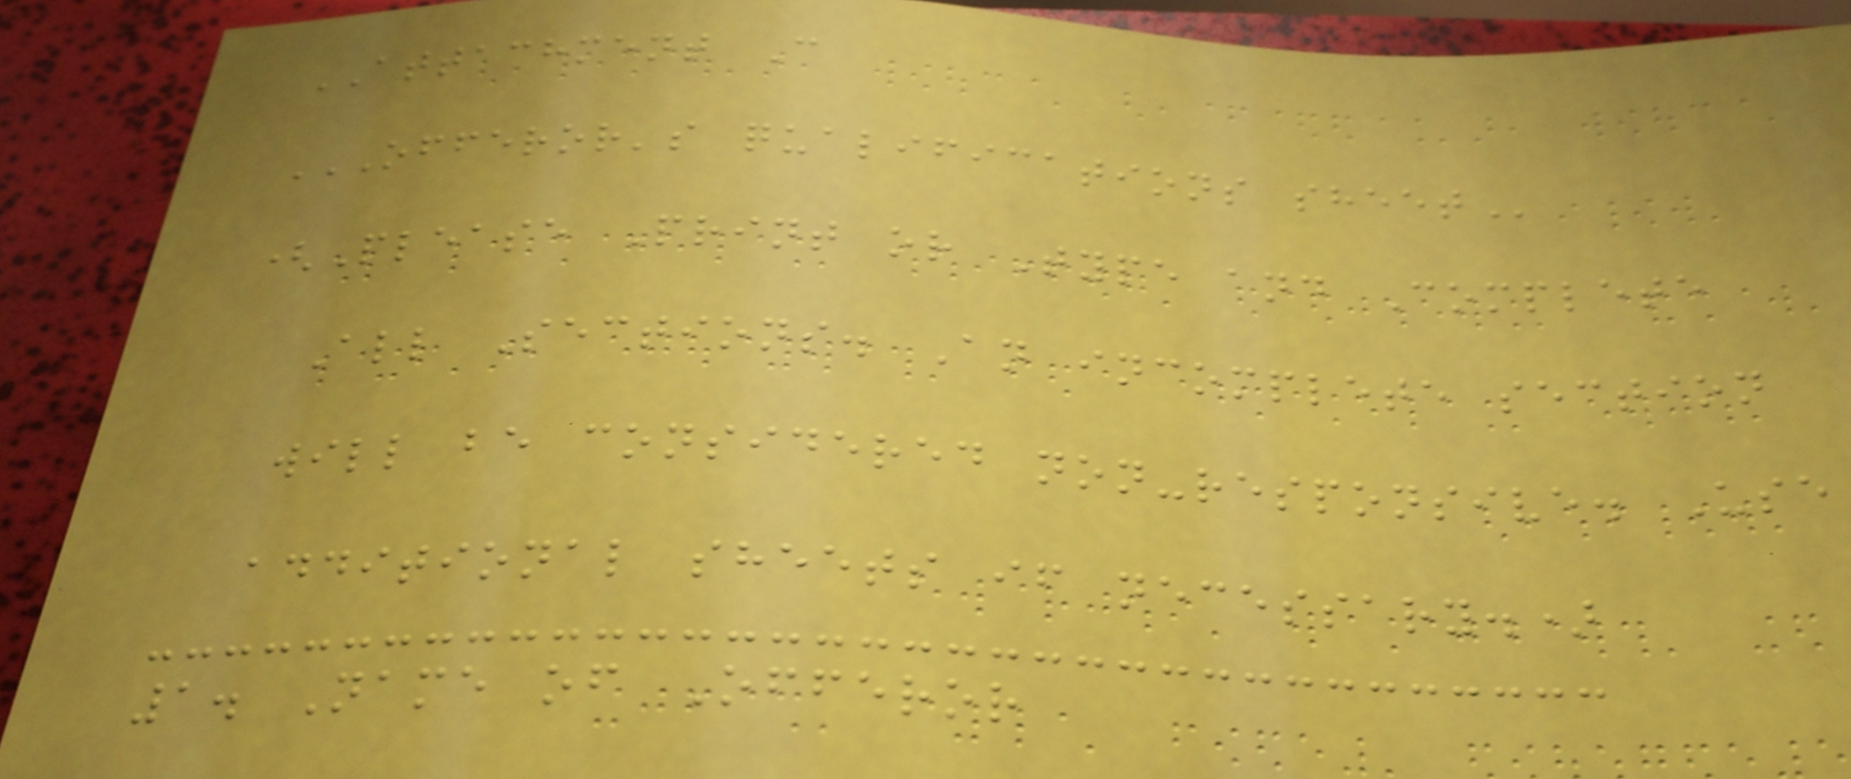ATTACHMENT C
OFFEROR'S QUALIFICATIONS SHEET
(Please Print or Type and Complete
All Sections. An incomplete section
will be considered non-responsive. Use
additional sheets if necessary.)
1. Name of Offeror
